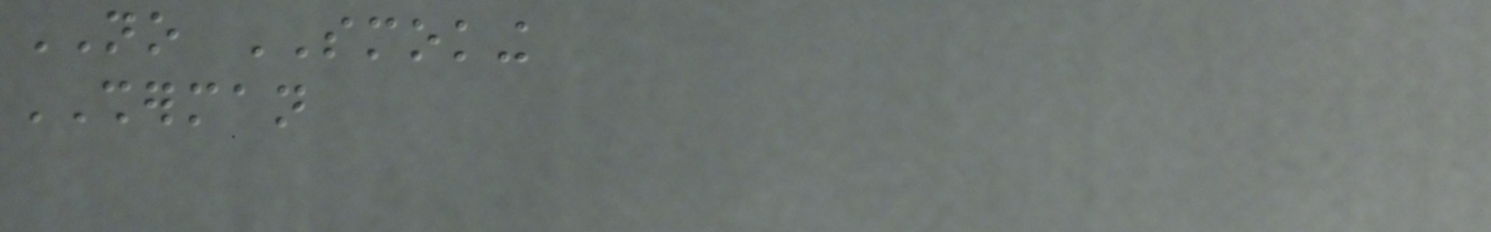NO SMOKING
SHERMAN
